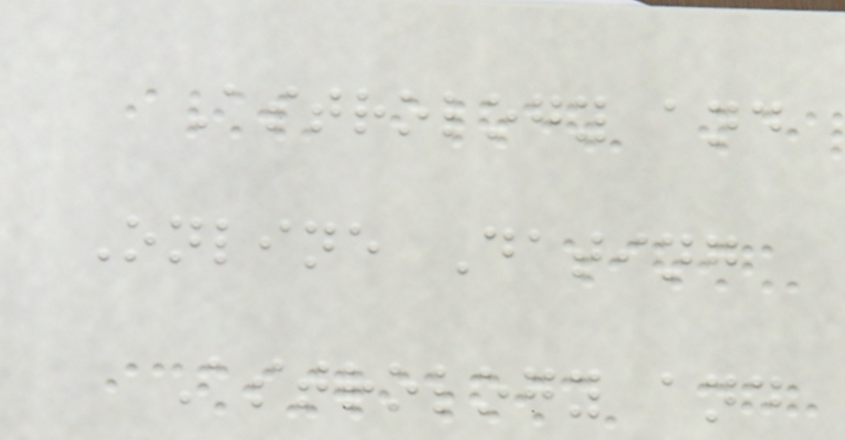Astrology and
Online Dating
Astrology and
